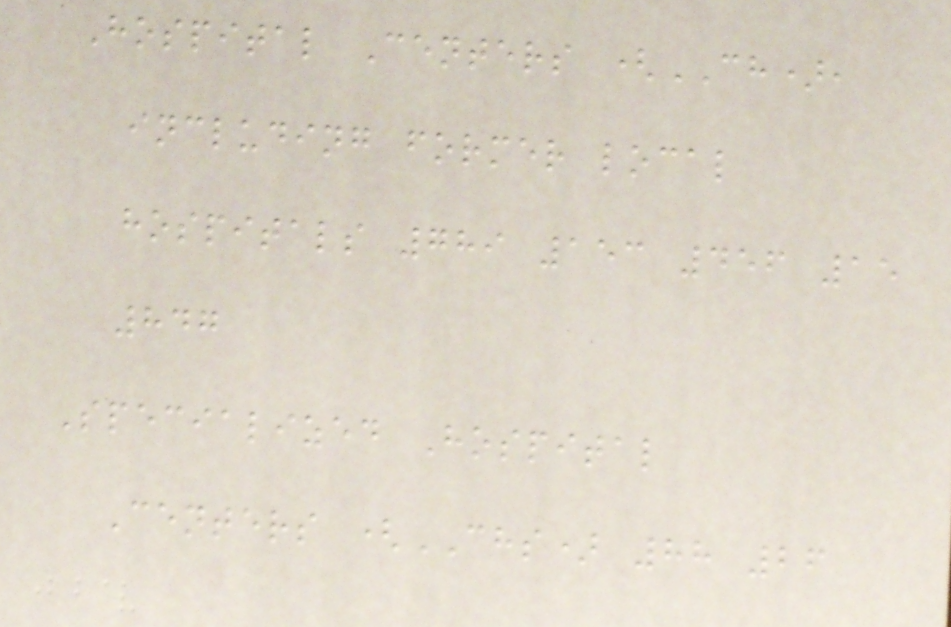Hospital Centers (CH),
including former local
hospitals 789 153 456 15
847
Specialized Hospital
Centers (CHS) 88 26
